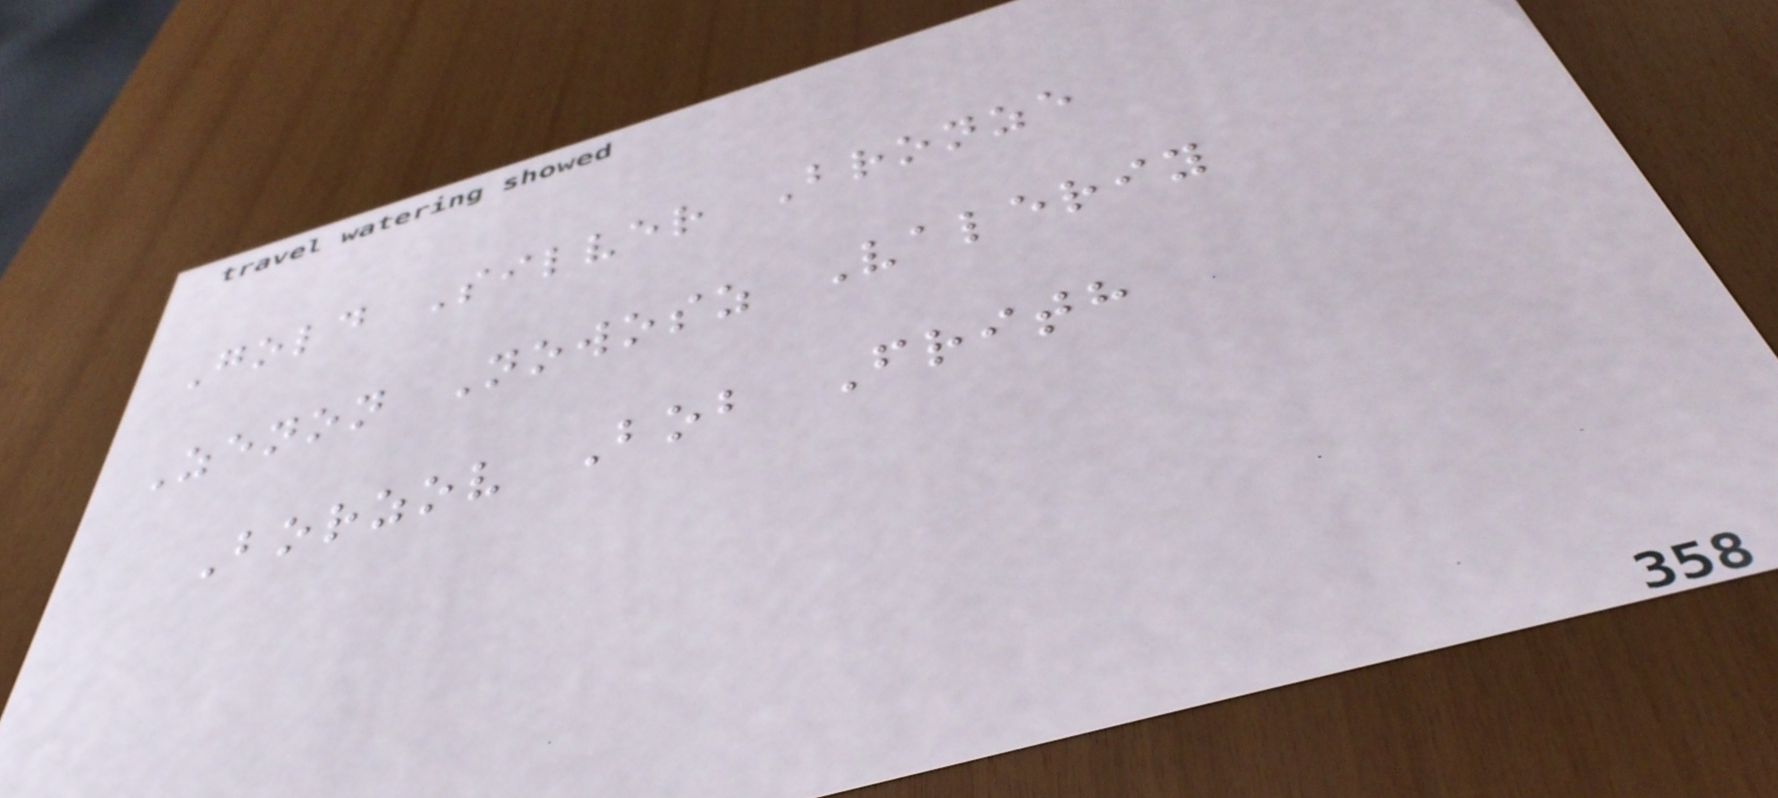Gold Silver Bronze
Zenon Nowosz Valeriy
Borzov Bob Frith
